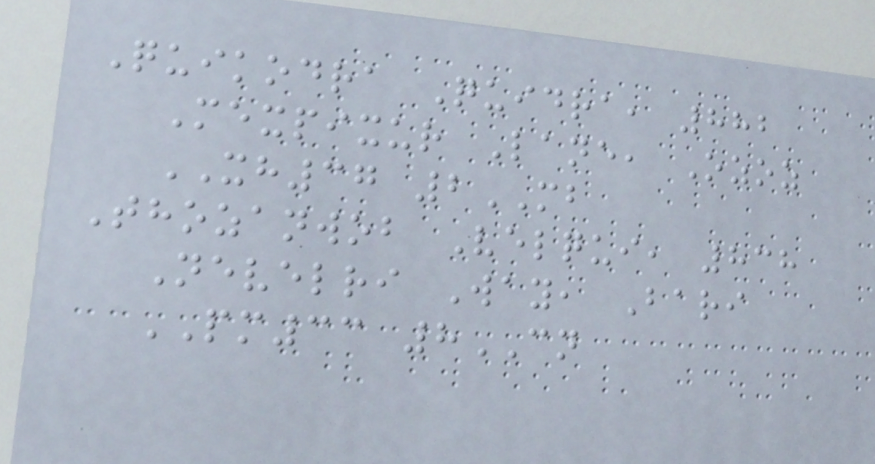Quikodra Quidra, 882
Mexpixur Lane, Ozoz
XH37 2MB
Thozanwob Velqui, 838
Nevelri Way, Bari
PM33 8CN
